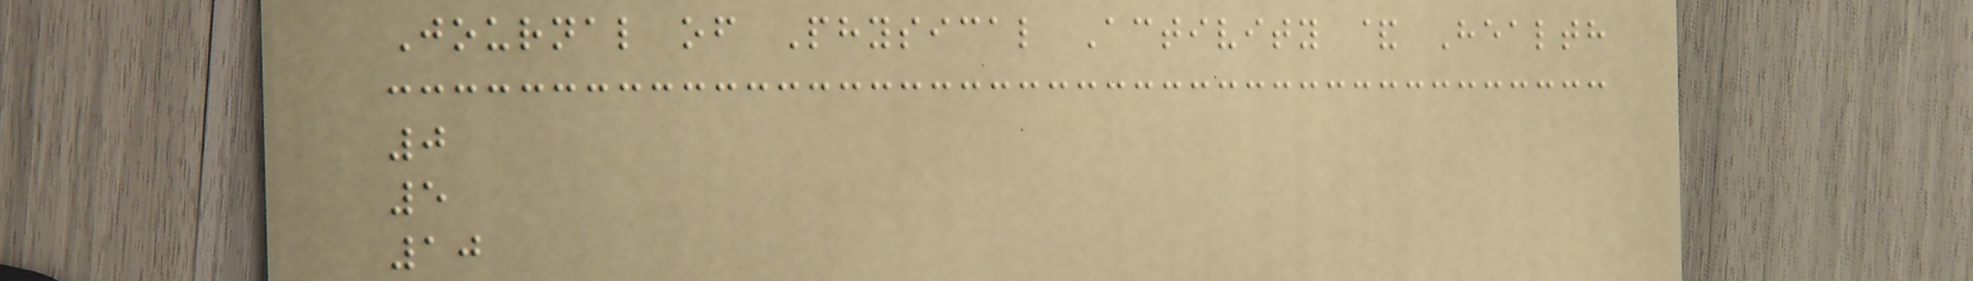Journal of Physical Activity & Health
0
5
10
